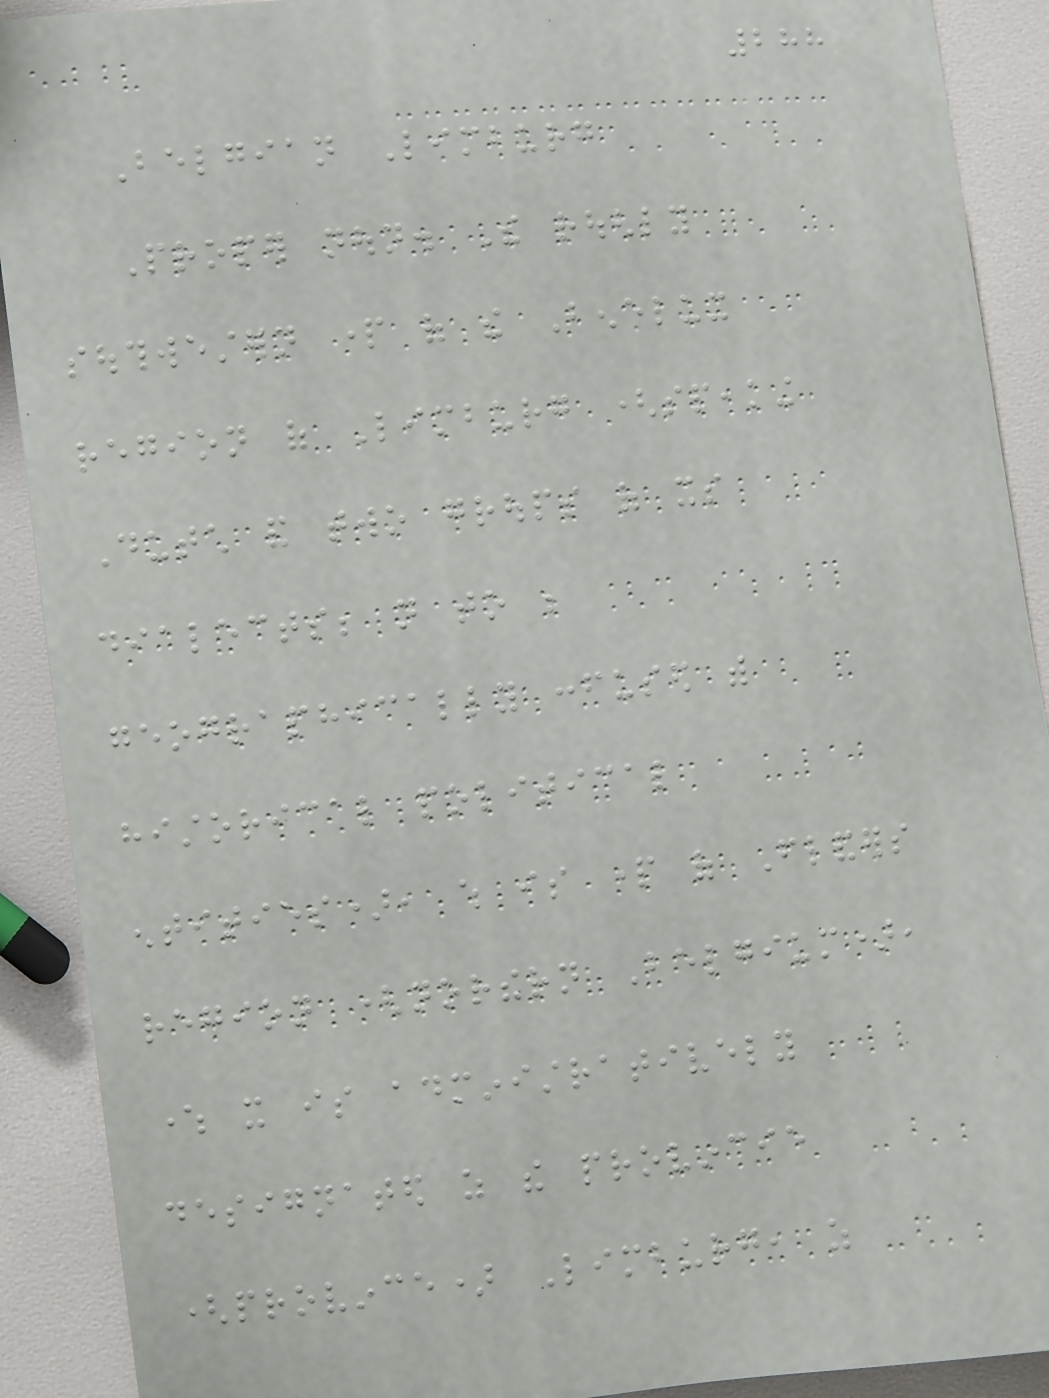288
Belgian Limburg
Proper noun. The roughly
southwestern part of the Benelux
region of Limburg (speaking
Dutch and two groups of its
dialects; not to be
geographically confused with
historical political
entities), which is part of Flanders
region (northern Belgium),
where it is administratively
designated as the provincie
(province) Limburg, as
